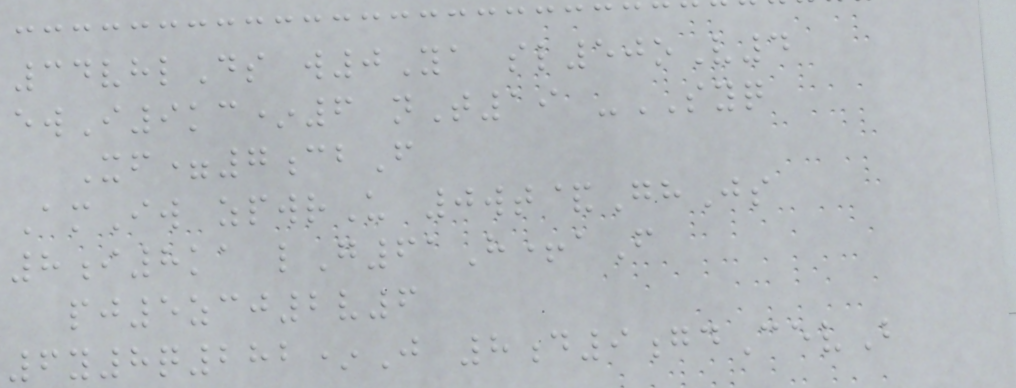34vhlDs w0Ya sl50oV4
ewI9kc*6 nT19 -SYQ
Xf=7cbF
AmIw zpwrU 0wt&GhJs
8i8ka lG61H+aF
pj5zcj2v6
6y8q282*J 8d9gdCevB
